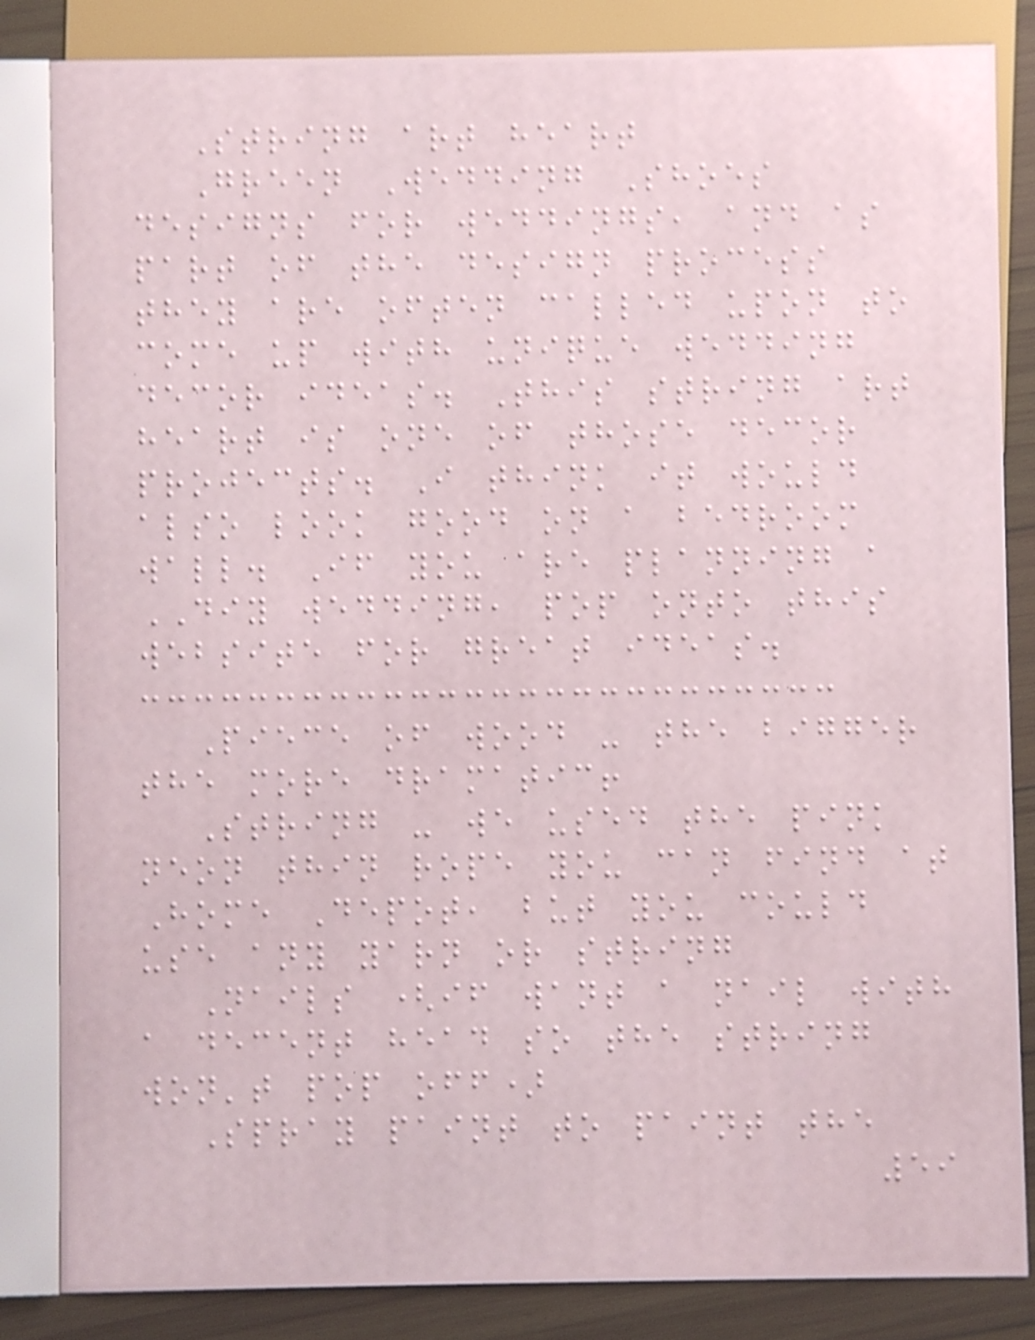String art heart
Green Wedding Shoes
designs for weddings, and as
part of the design process
they are often called upon to
come up with unique wedding
decor ideas. This string art
heart is one of those decor
projects. I think it would
also look good on a bedroom
wall. If you are planning a
DIY wedding, pop onto this
website for great ideas.
Piece of wood - the bigger
the more dramatic!
String - we used the pink
neon thin rope you can find at
Home Depot, but you could
use any yarn or string
Nails (if want a nail with
a decent head so the string
won't pop off)
Spray paint to paint the
59
